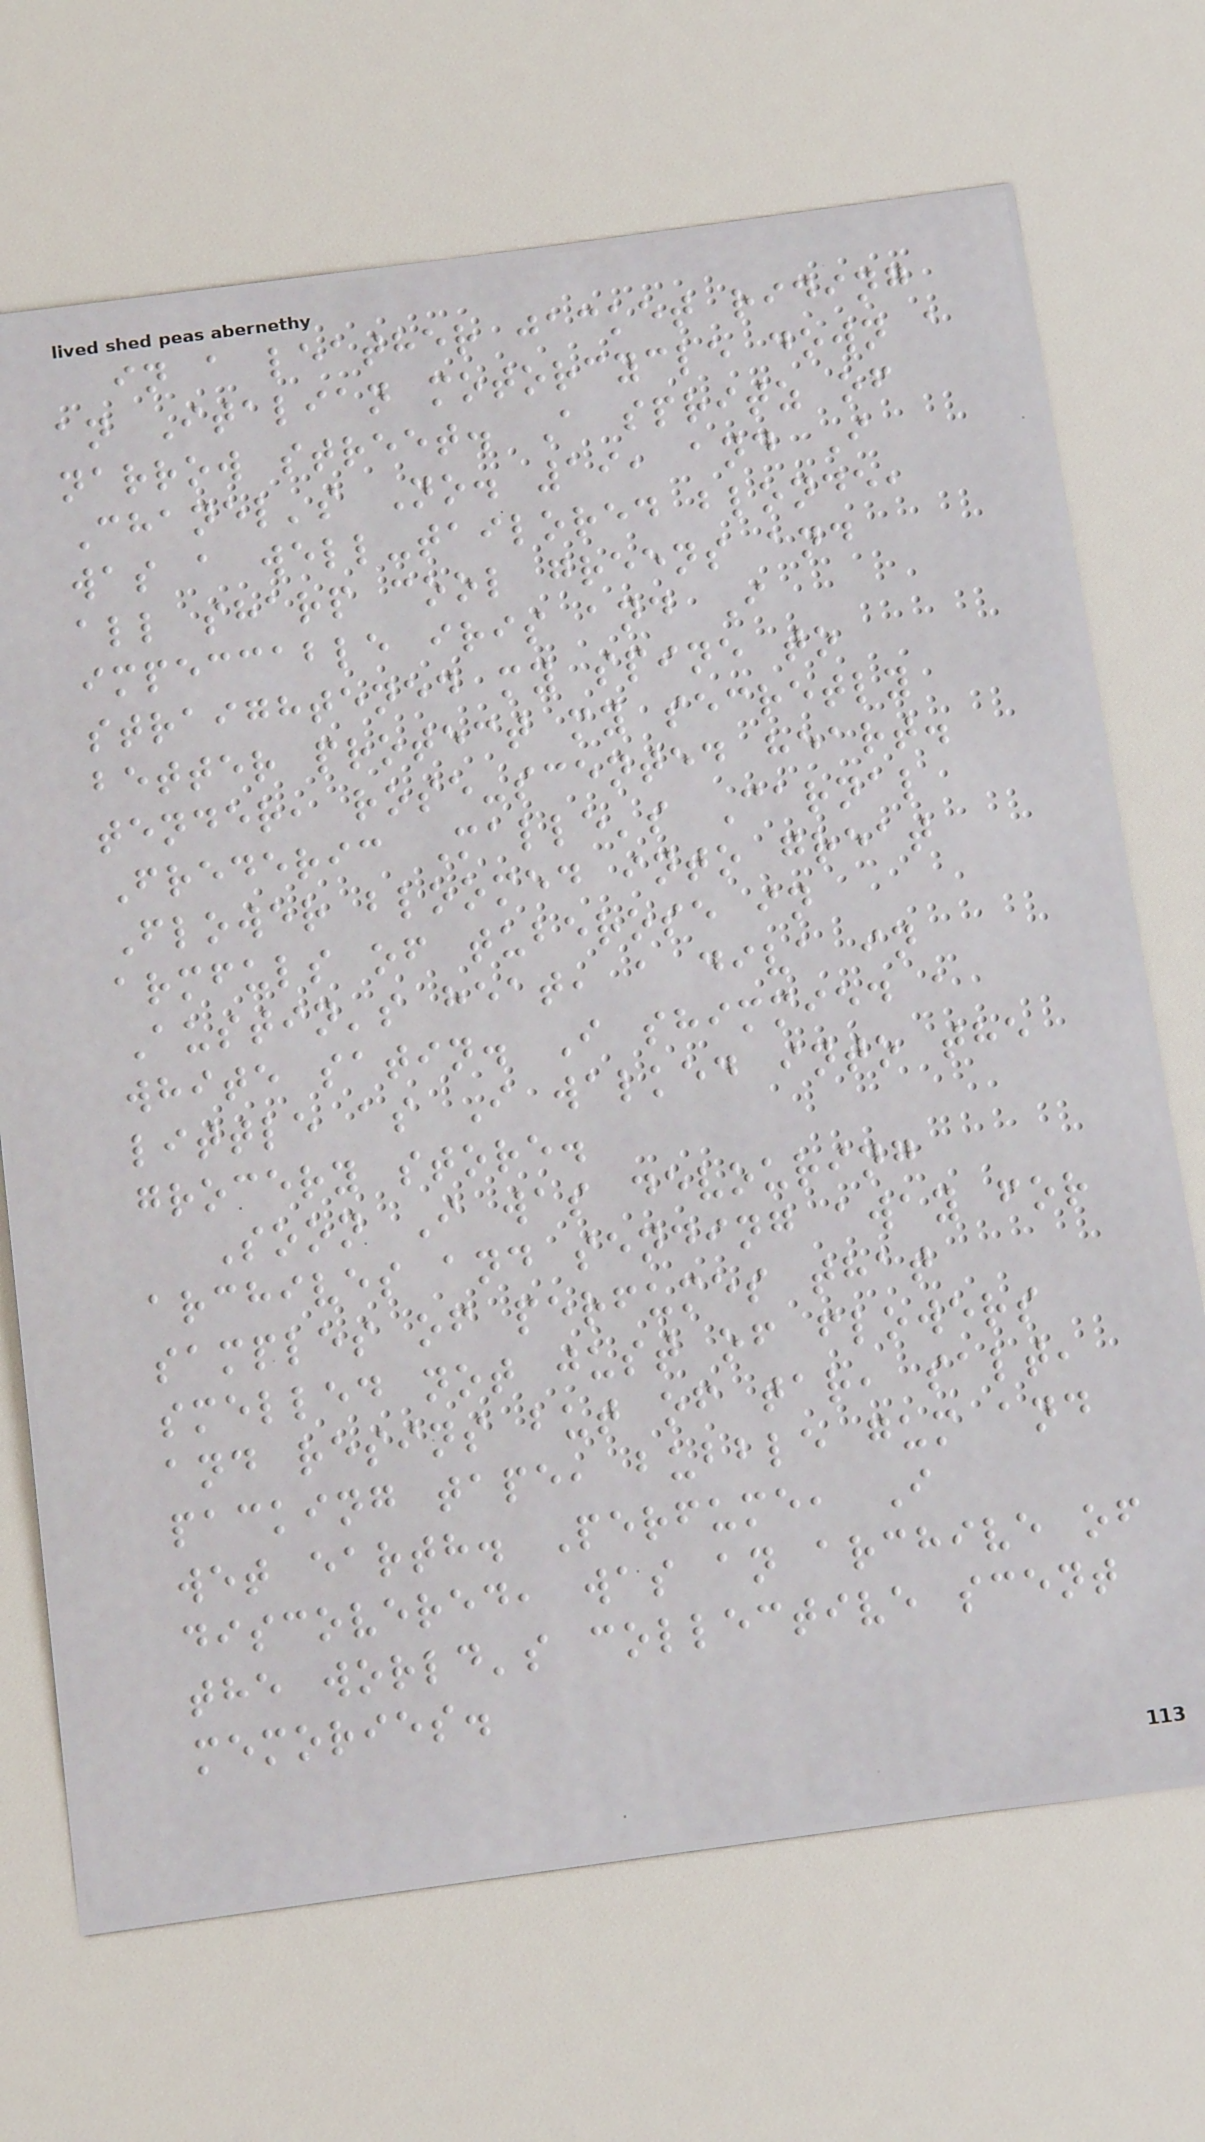in a leather jacket riding
an Italian motorcycle down a
narrow street. A spritz of
Chanel's No. 19, and I
was a well-tailored blonde,
all sharp cool greens and
impeccable iris and I
straightened my spine to
better protect my secretly
tender, rose-scented heart.
Frederic Malle's Carnal
Flower bloomed into great
armfuls of tuberose in
Austin's heat, a diva in
white satin. I shimmied a
little as I walked into the
grocery store.
Soon I was devouring
archives and sending away for
samples of perfumes that
smelled not just of flowers
and resins but of tar, salt,
packing tape, bubble gum and
wet earth. Perfume, I
discovered, was an archive of
the world's collective scent
memories.
